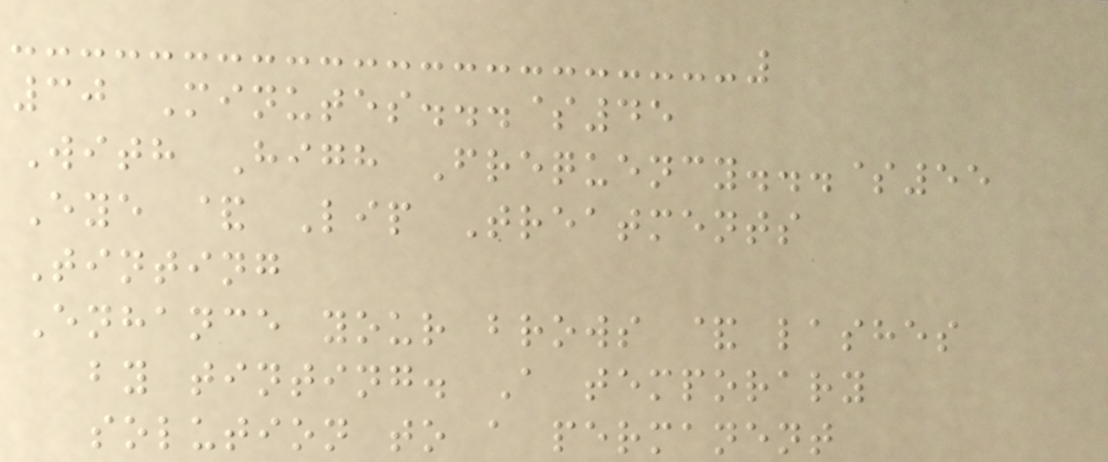30 Minutes...$45
With High Frequency...$55
Eye & Lip Treatments
Tinting
Enhance your brows & lashes
by tinting. A temporary
solution to a permanent
